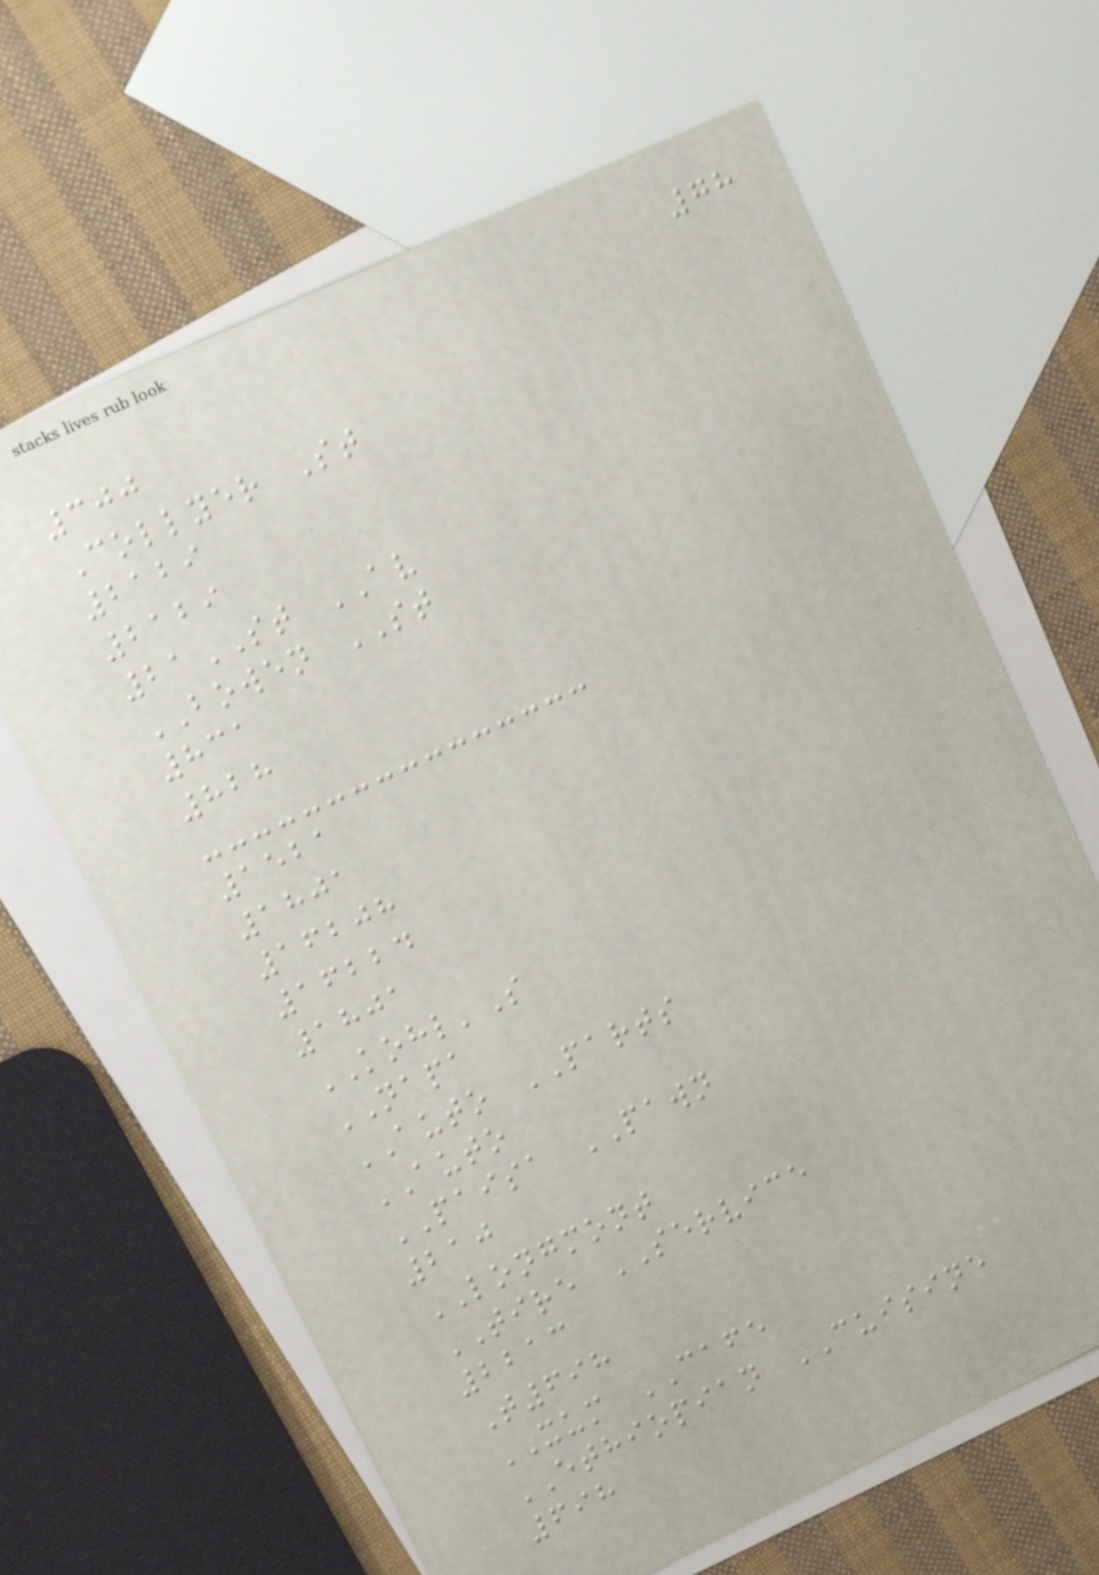78
300
Collyer St
2129
2129
21ST AV
BOWEN ST
831
828
1521
1801
16208
16224
1801
KOHL'S
NAPA
AUTO PARTS
AUTO
PAISA PAWN
210
LONGMONT
TIRE SERVICE
2213
T698
XUM CAFE
ETHIOPIAN CUISINE
698
